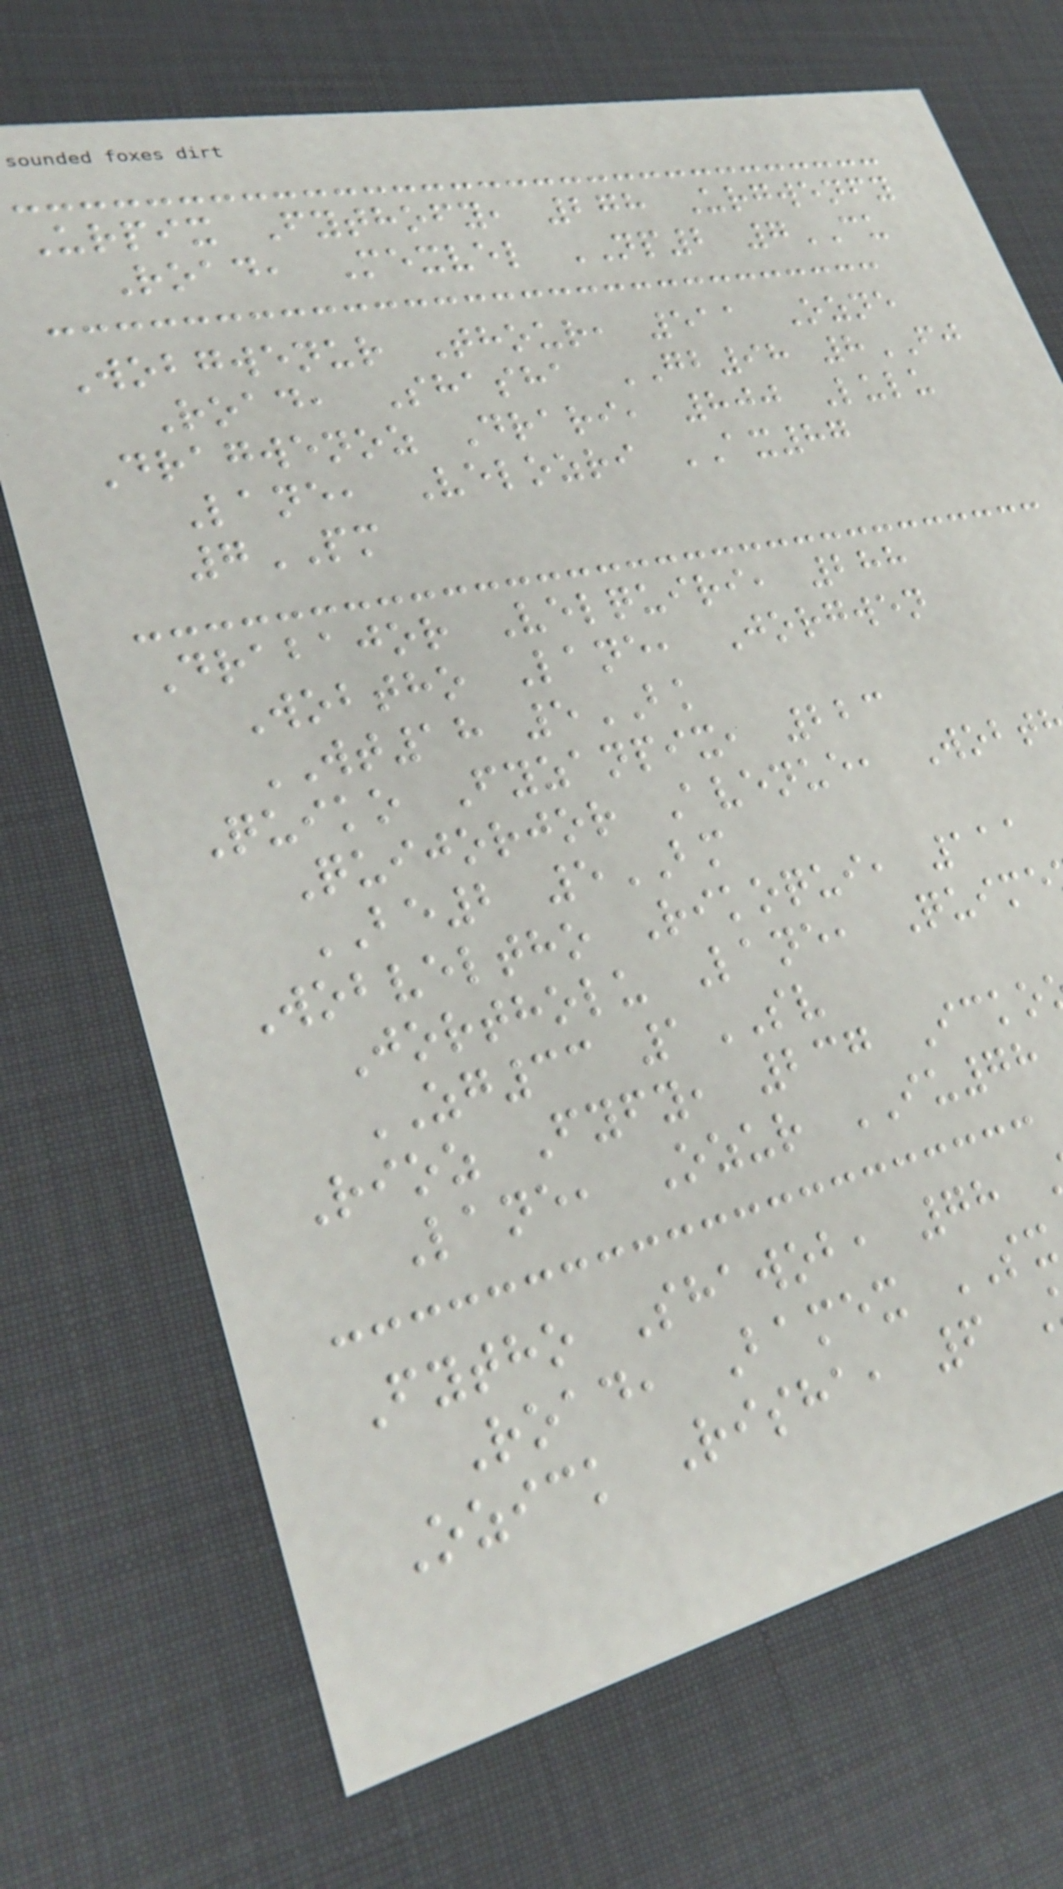Urpix Fythofy, 278 Urgwenfy
Road, Mexvel NP2 7CU
Wobgwenur Thour, 511 Ozne
Road, Shasha GB98 8FJ
Dragwenoz Drari, 800 Lulu
Lane, Velozri AX87
7PM
Drabajor Velquiri, 288
Wobtho Lane, Jorgwen
WT18 5BK
Quiko Fyzanpix, 223
Quijorjor Avenue, Wobt
BE2 5BM
Wobveltho Rikoqui, 111
Jortholu Lane, Quime
ZG33 1SV
Rioz Fyfy, 237 Icko
Lane, Ozur IU78
Fytho Shawob, 78
Road, Bamex SX
Ozick Risha, 6
